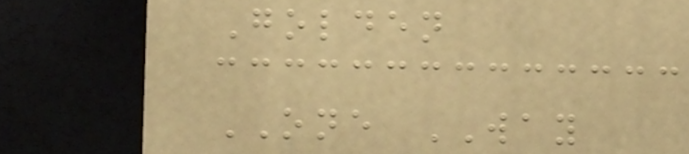Golden
ONE WAY
